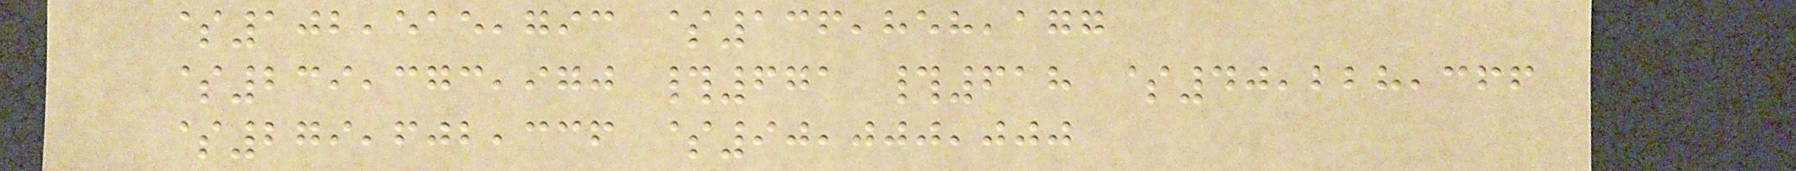$102,515,793 $136,858,177
$239,373,970 #671 #618 $40,228,366
$279,602,336 $90,000,000
